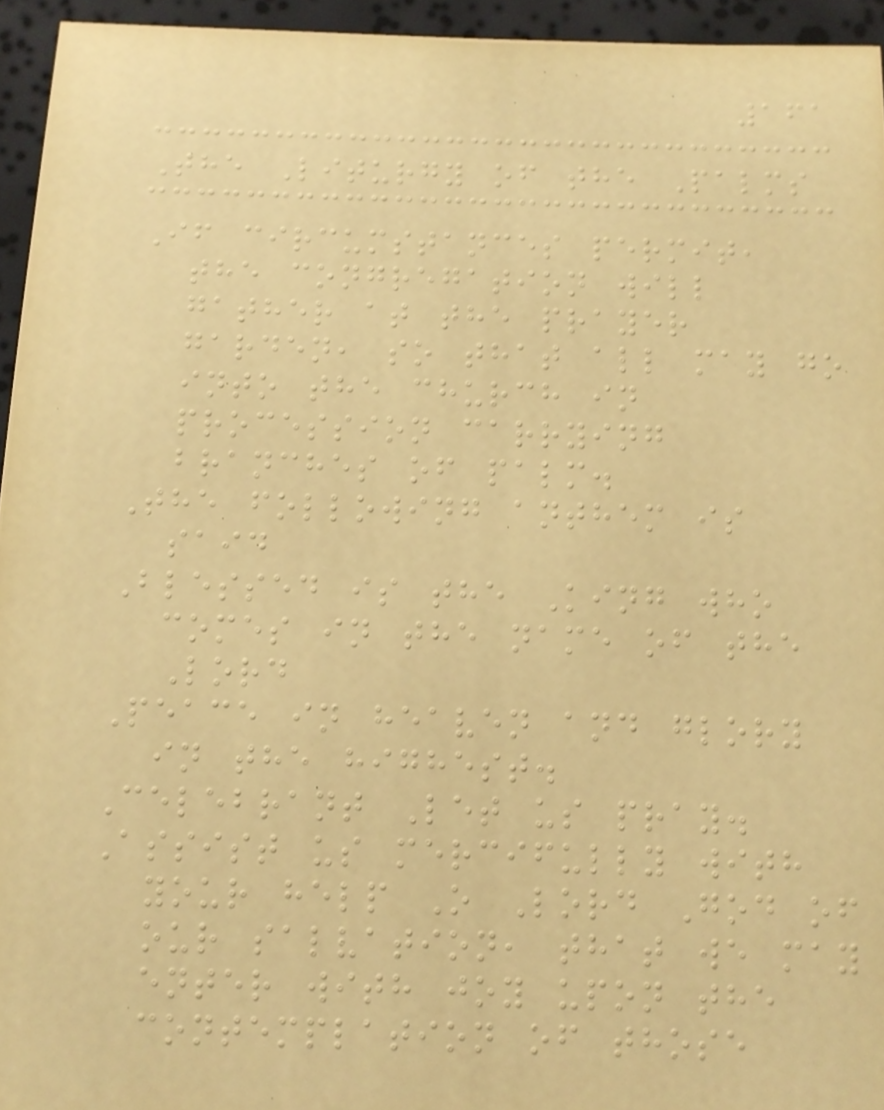161
The Liturgy of the Palms
If circumstances permit,
the congregation will
gather at the prayer
garden, so that all may go
into the church in
procession carrying
branches of palm.
The following anthem is
said
Blessed is the King who
comes in the name of the
Lord
Peace in heaven and glory
in the highest.
Celebrant Let us pray.
Assist us mercifully with
your help O Lord God of
our salvation, that we may
enter with joy upon the
contemplation of those
